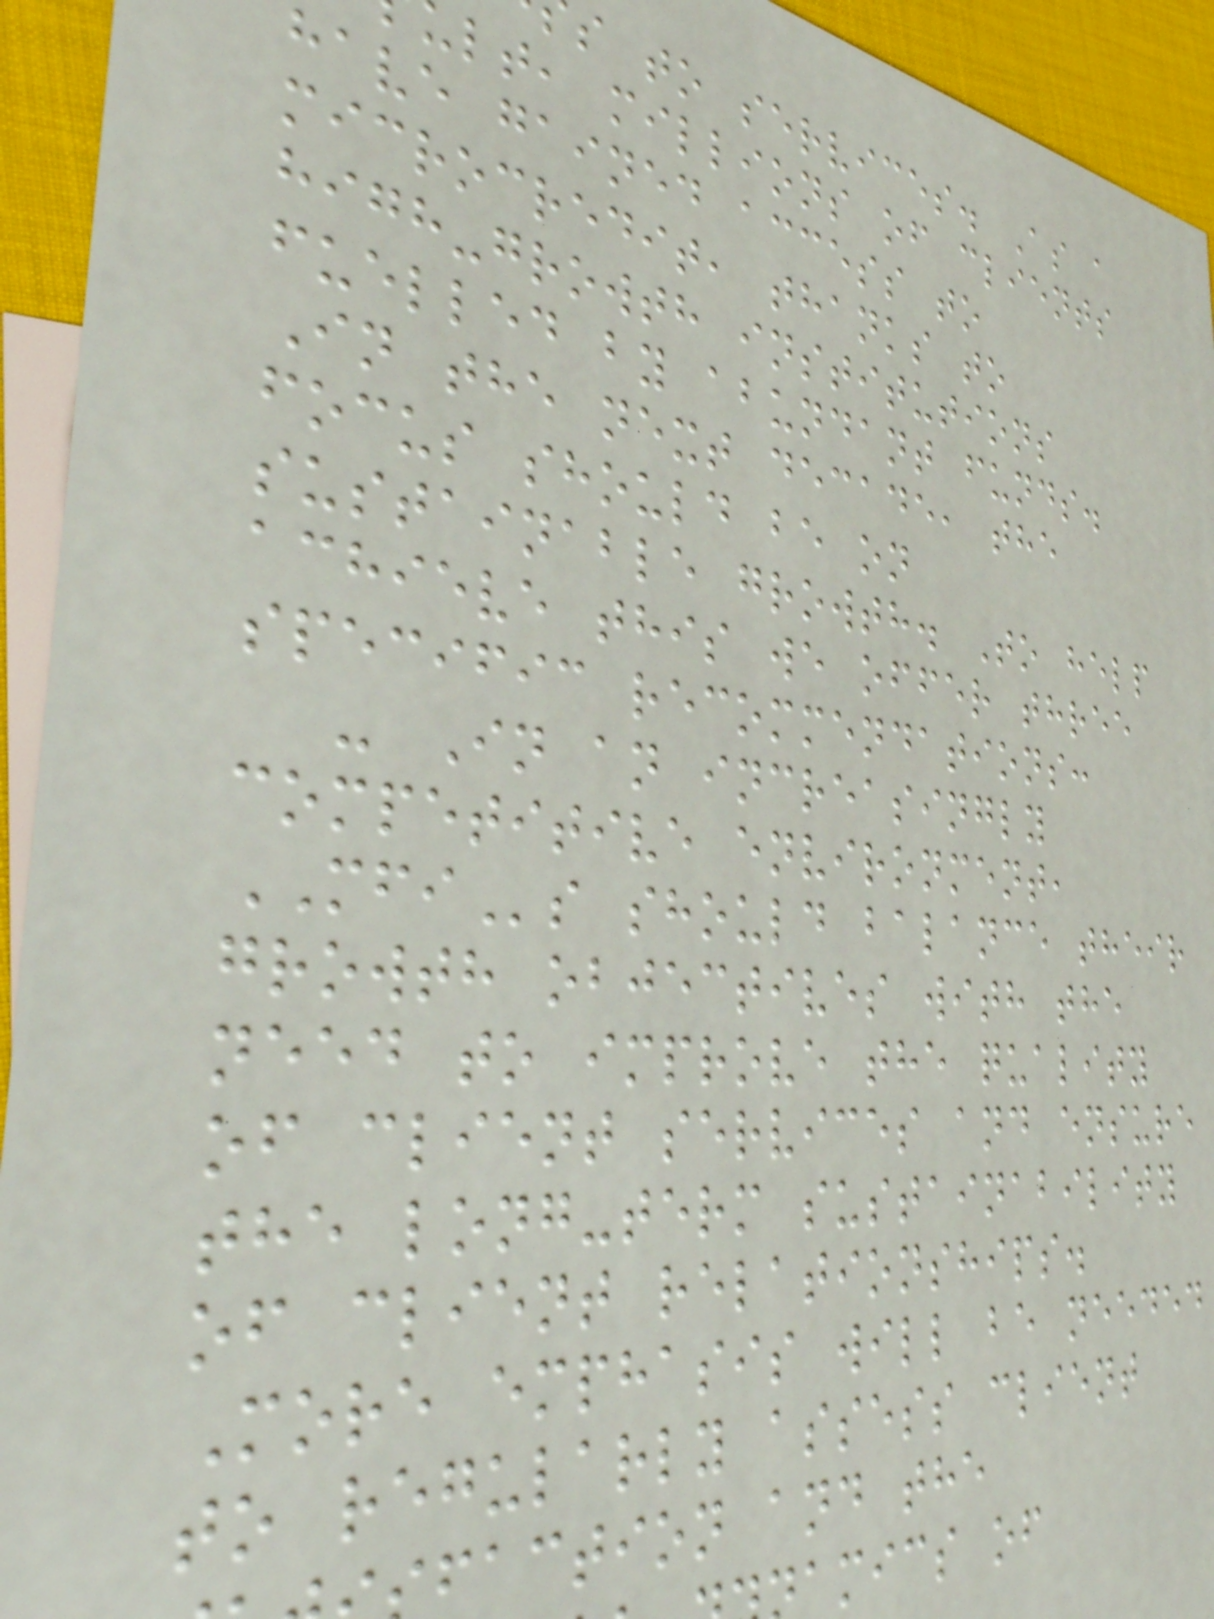s to services. As a
lt, millions of clients
have gained access to
microcredit, thanks to
high-growth institutions
fuelled by abundant funds.
In the next decade, the
focus should be on
sustainable growth. To help
achieve this we offer three
specific recommendations:
- In an increasingly
competitive environment,
MFIs should balance their
growth objectives with the
need to improve the quality
of client services and ensure
the long-term sustainability
of client relationships.
More emphasis will be needed
to regularly assess client
faction and the
amics of
